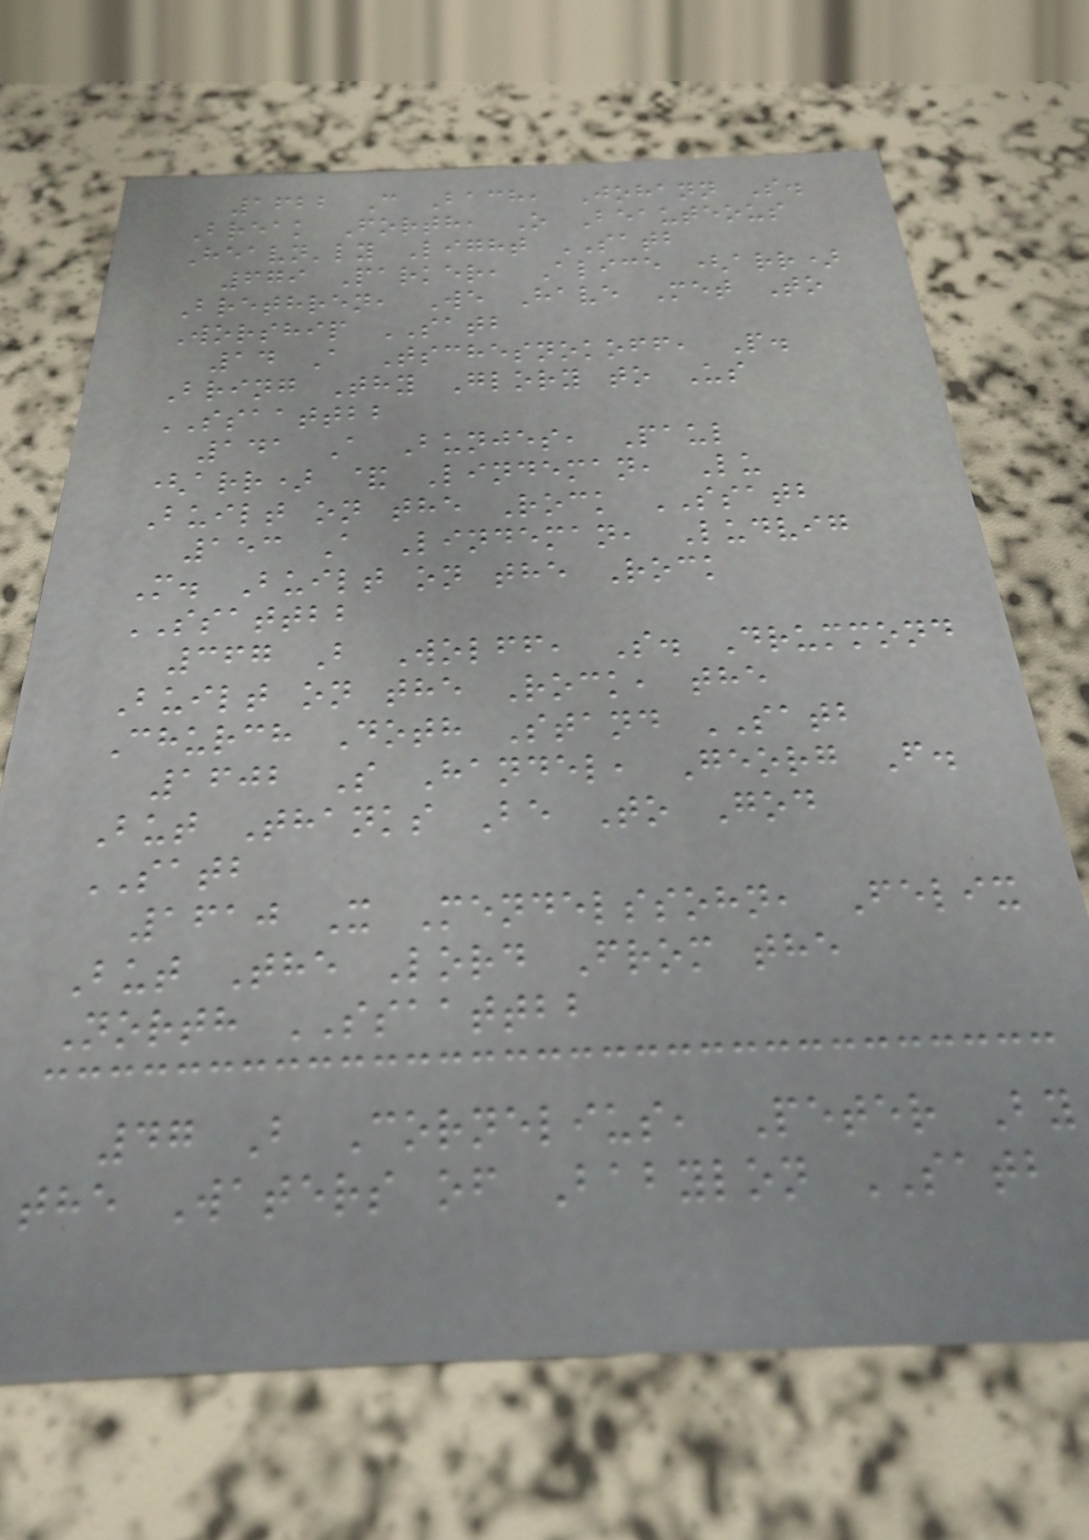1622 C Bach, Johann S.
Break Forth, O Beauteous
Heavn'ly Light SATB
679 Parker, Alice (arr)
Brethren, We Have Met To
Worship SATB
14 A Tschesnokoff, P.
Bring Thy Glory to Us
SSAATTBB
141 A Bunjes, Paul
(arr) & Lindeman, Lu
Built on the Rock SSATB
153 A Lindeman, Ludvig
M. Built on the Rock
SSATTBB
367 B Wolff, S. Drummond
Built on the Rock, the
Church Doth Stand SATB
1602 S Handel, Georg F.
But Thanks Be To God
SATB
1610 X Mendelssohn, Felix
But The Lord From the
North SSAATTBB
47 B Cornelius, Peter By
the Waters of Babylon SATB
